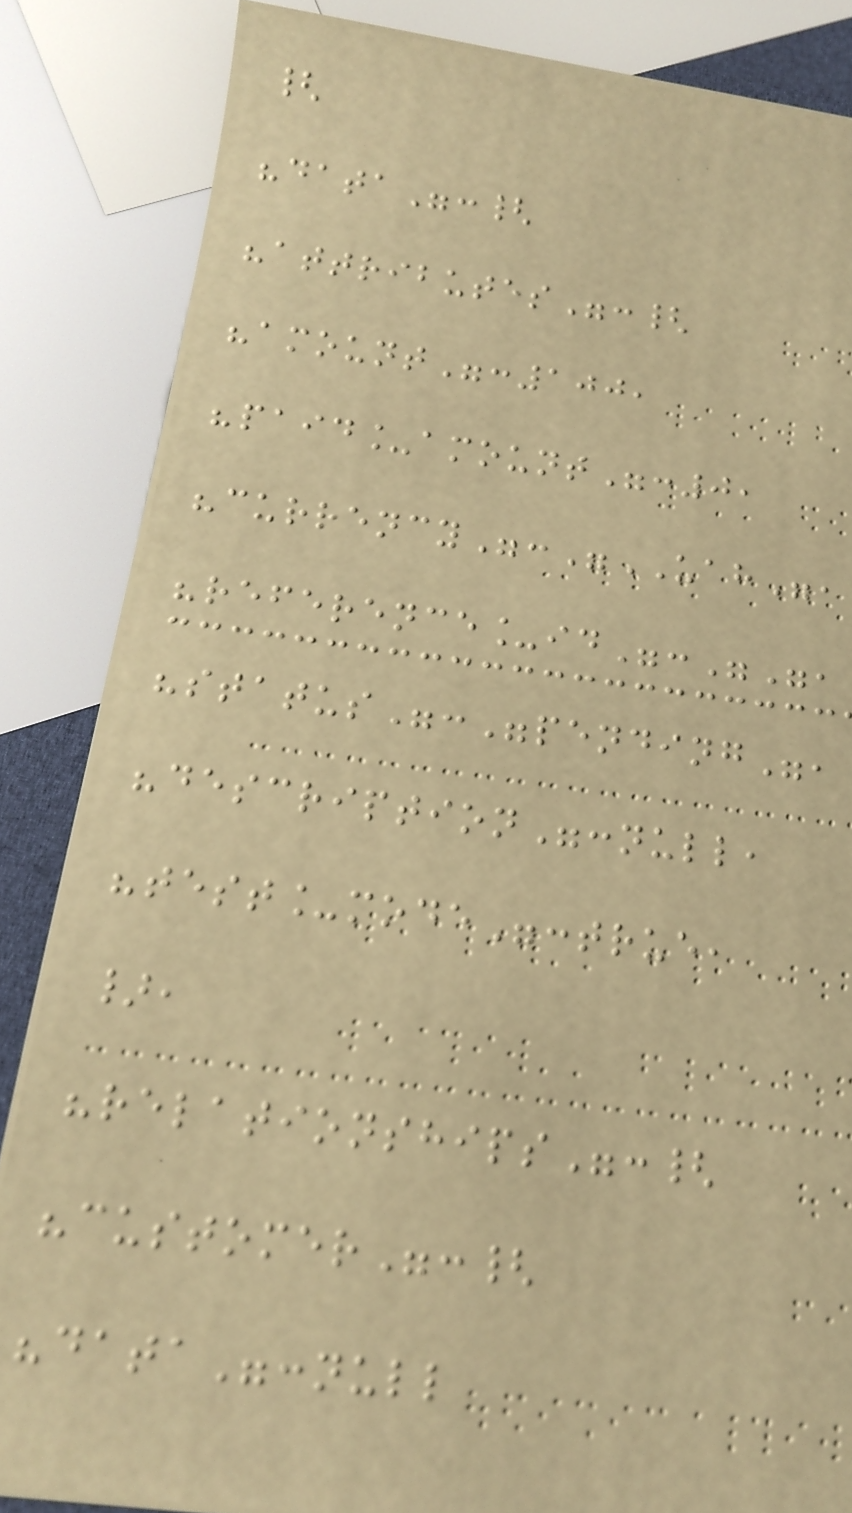{
"data":{
"attributes":{
"amount":100,
"paid_amount":0,
"currency":"UAH",
"reference_id":"",
"status":"pending",
"description":null,
"test_mode":true,
},
"relationships":{
"customer":{
"data":null
